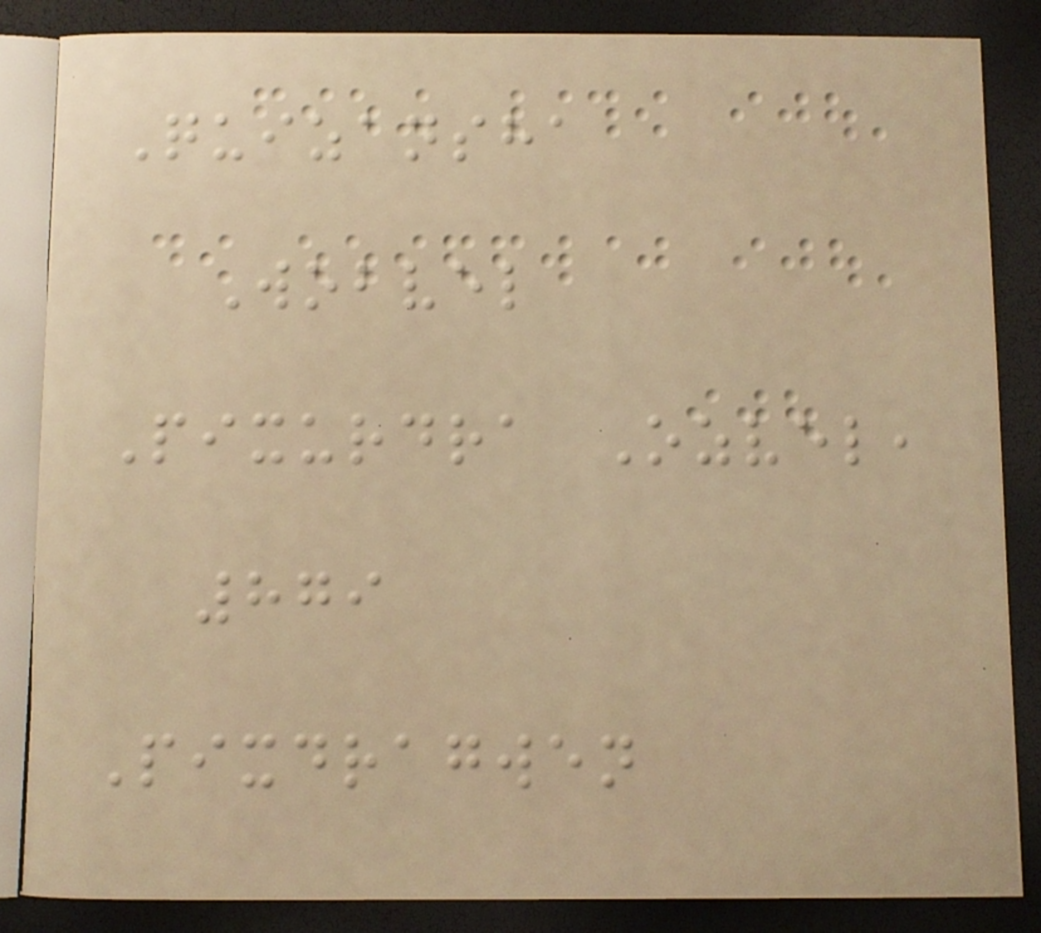Quizansha
Wobvel
Pixurdra Ozvel,
879
Pixdragwen
